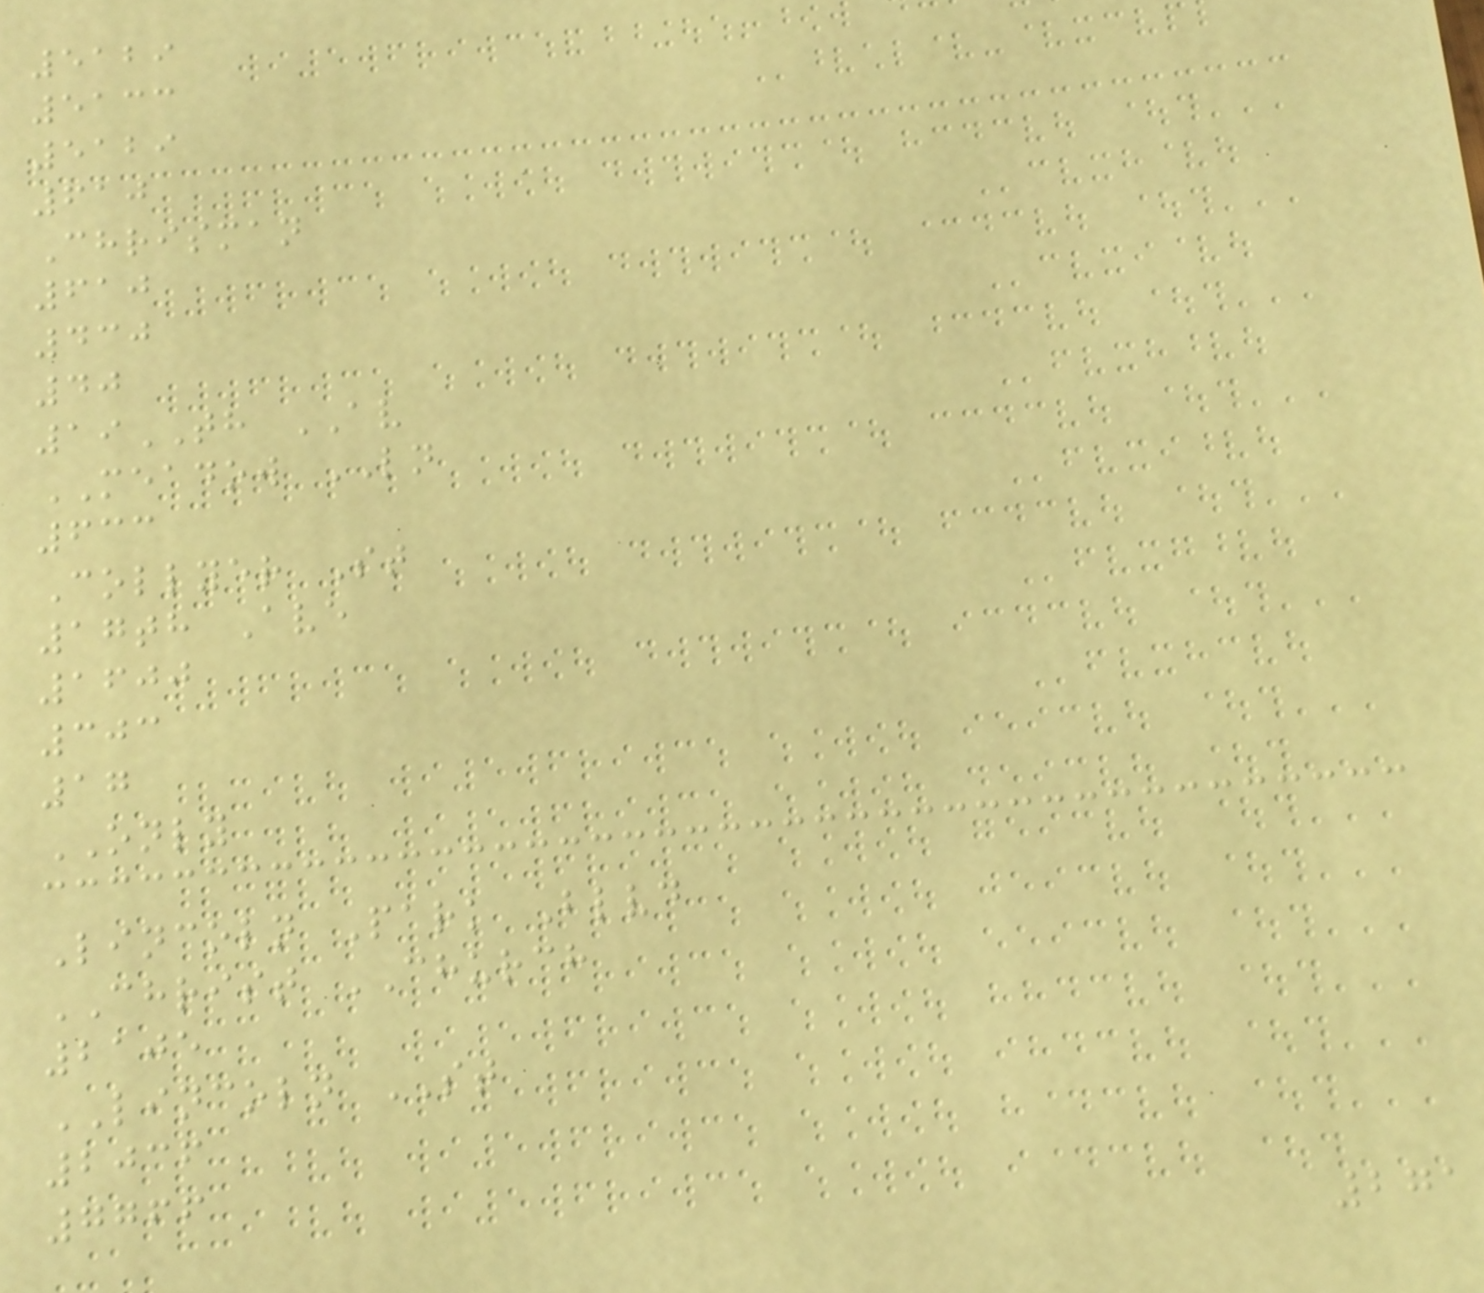5129
5133
5129
610
Chrisman
610
430
40
19TH AV
MEADOW LN
633
Collyer St
17th Ave
1600
303
17
ONLY
Lincoln Park Blvd
CHRIST CHURCH
2105
LINCOLN ST
2036
7766
271
